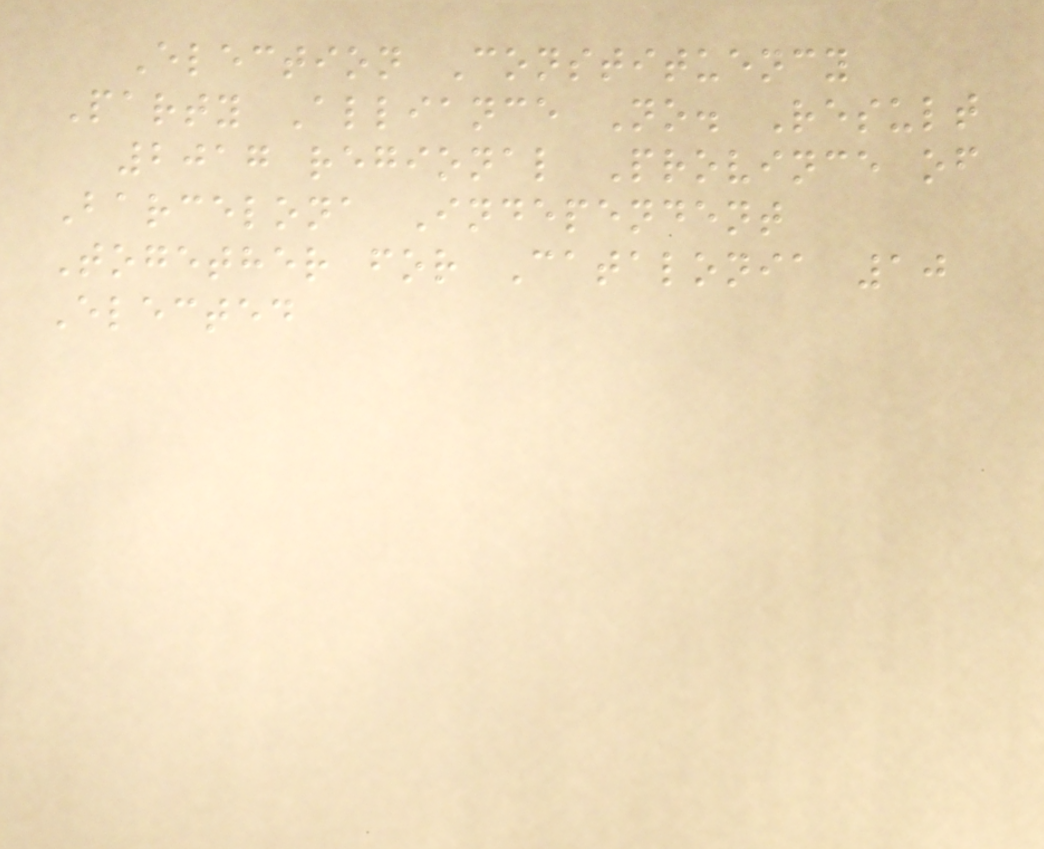Election Constituency
Party Alliance No. Result
2017 regional Province of
Barcelona Independent
Together for Catalonia 10
Elected
